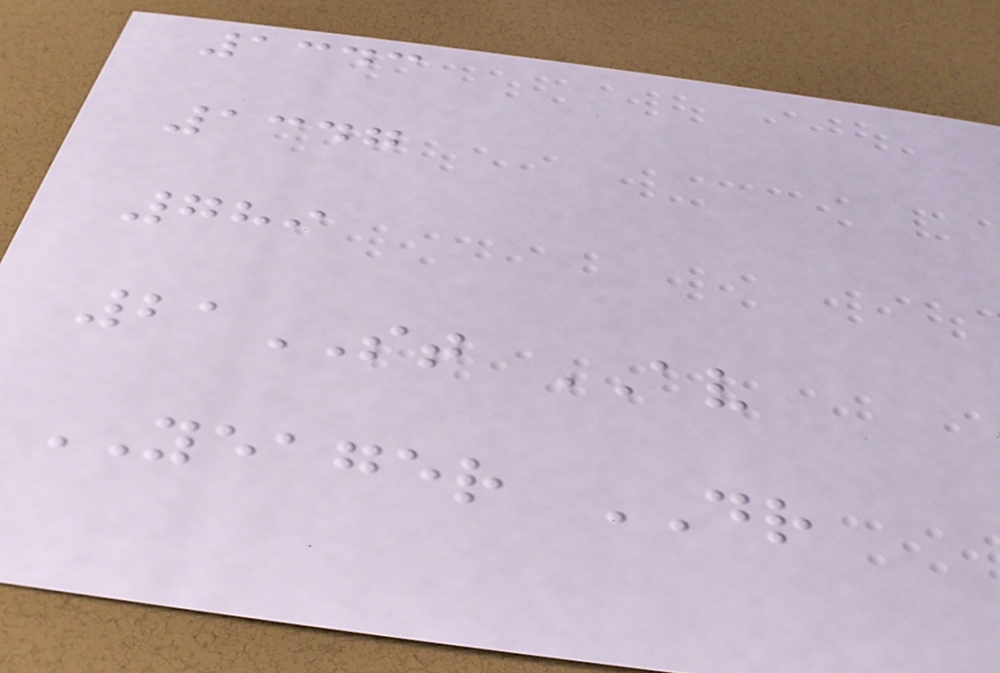1343
1347
789
21ST AV
YEAGER DR
